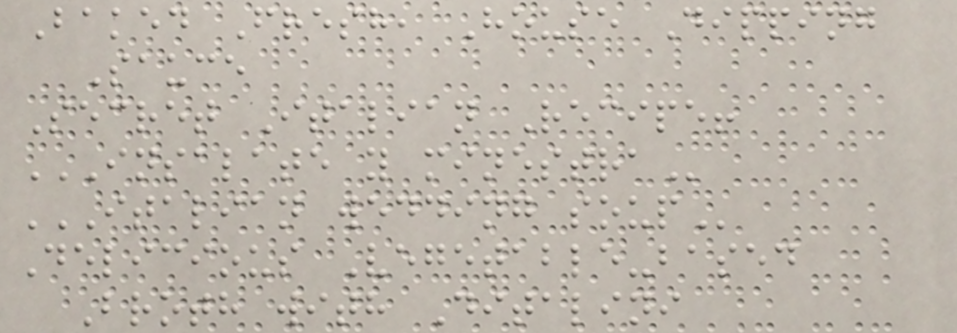Baked Fresh, House Dipping
Sauce
Secret Italian Recipe!
INSALATE Y MINESTRA
ITALIAN WEDDING SOUP
Delicious Vegetable-based
Broth with Ditalini
